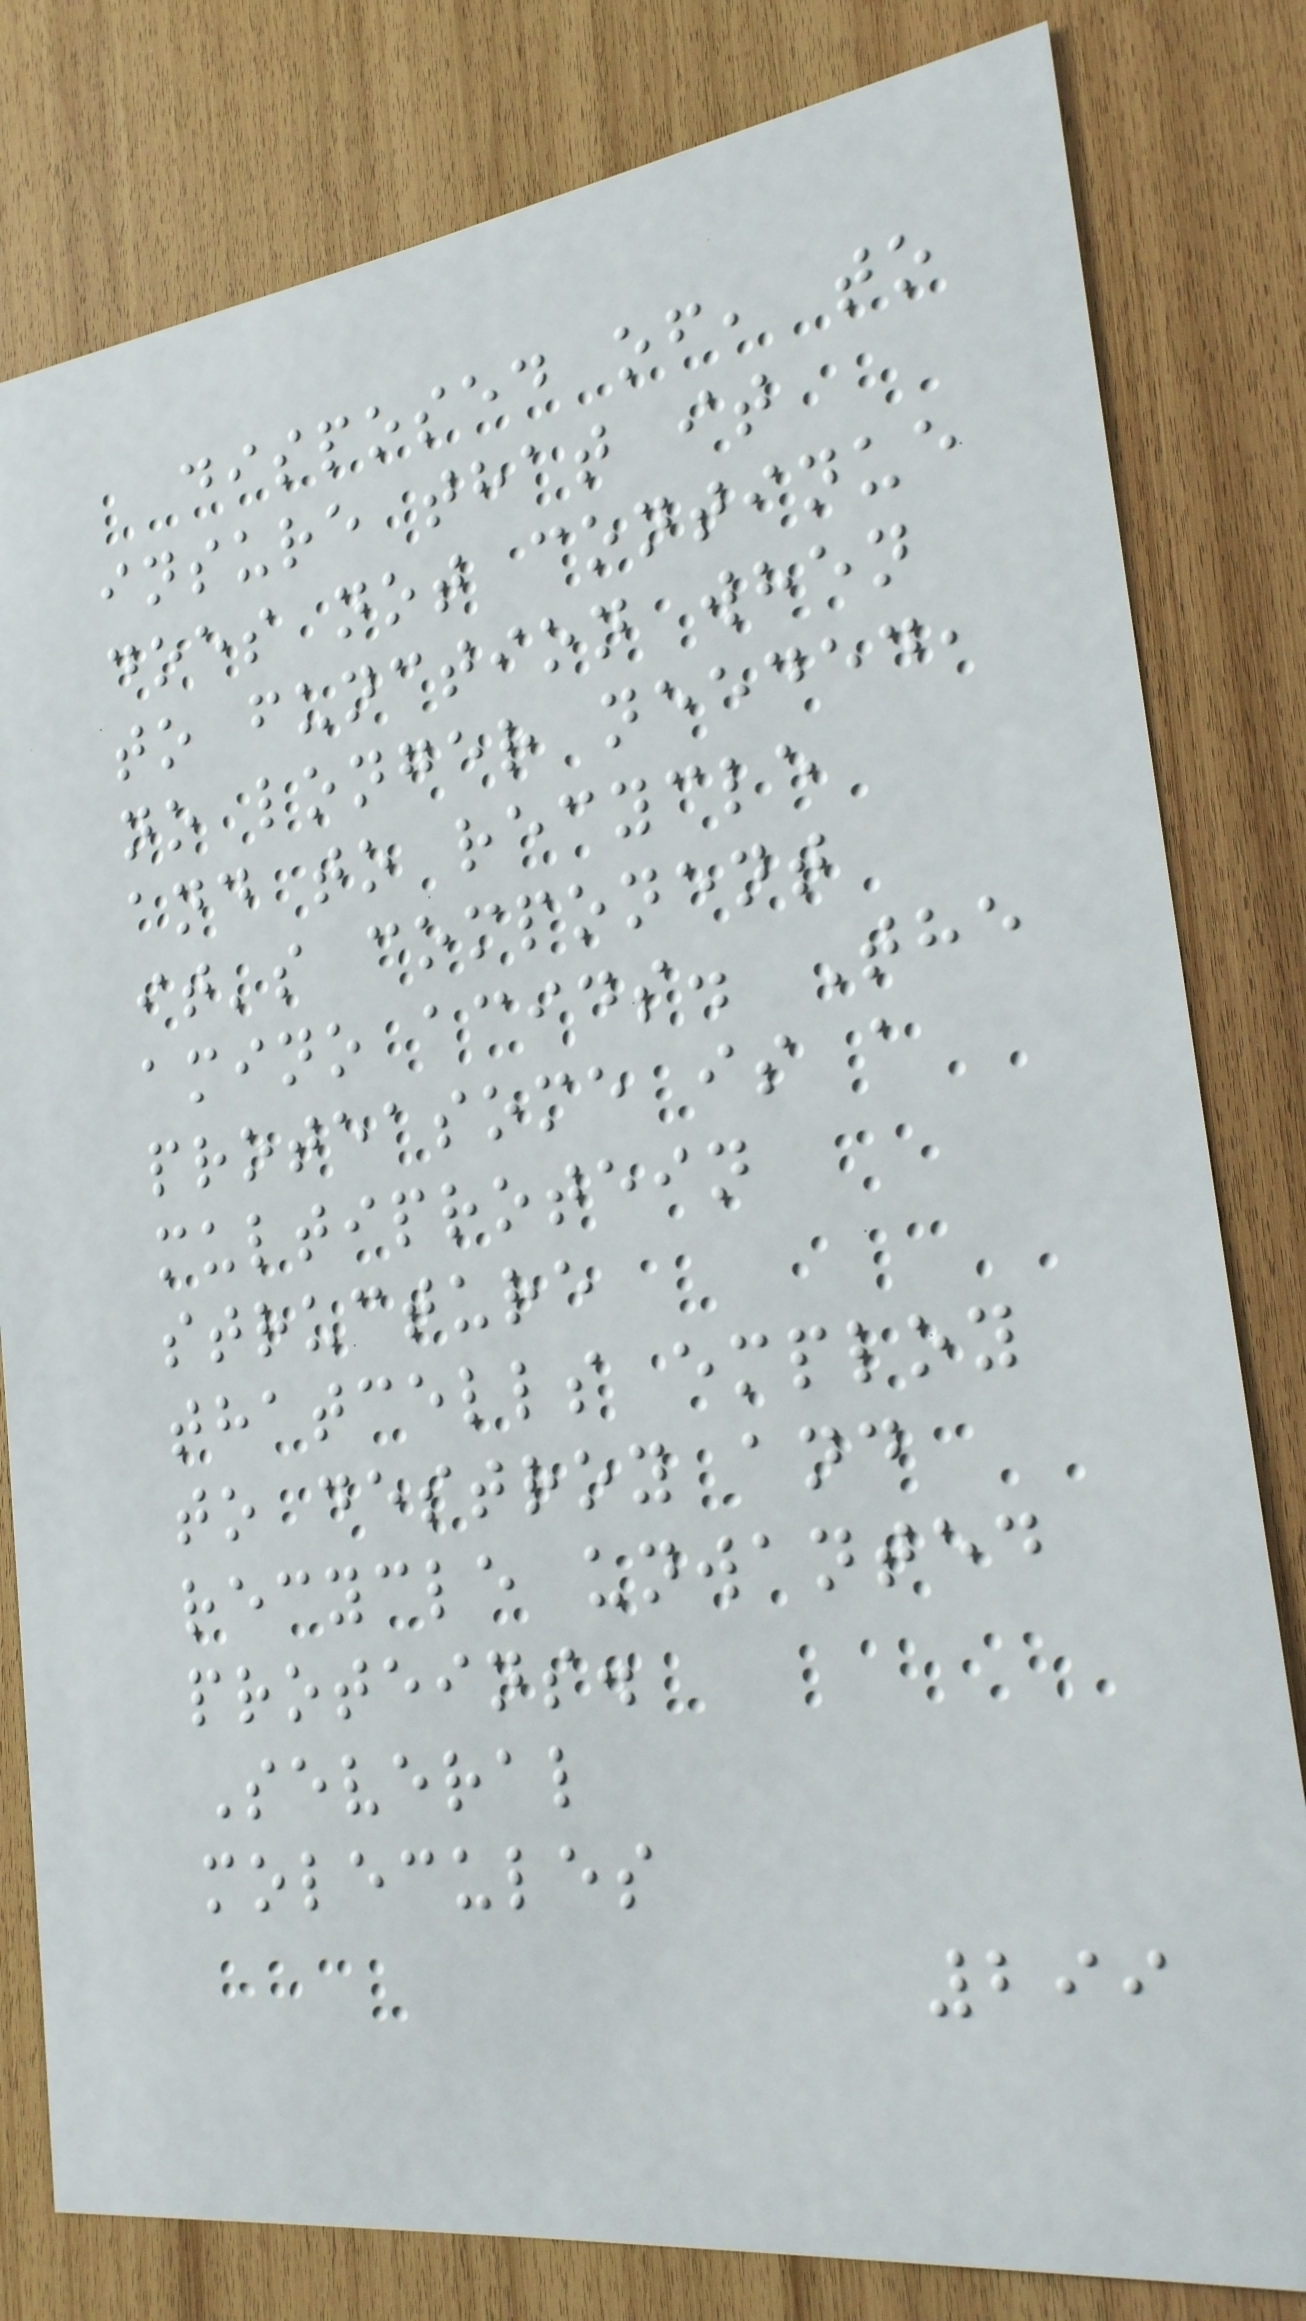disposed of, to
insure that it
does not continue
to function when
no longer needed,
and to recycle
it's component
amino acids. The
proteasome is a
multiprotein
structure
thatcells employ
to destroy and
recycle unwanted
proteins.
Several
molecules
299
